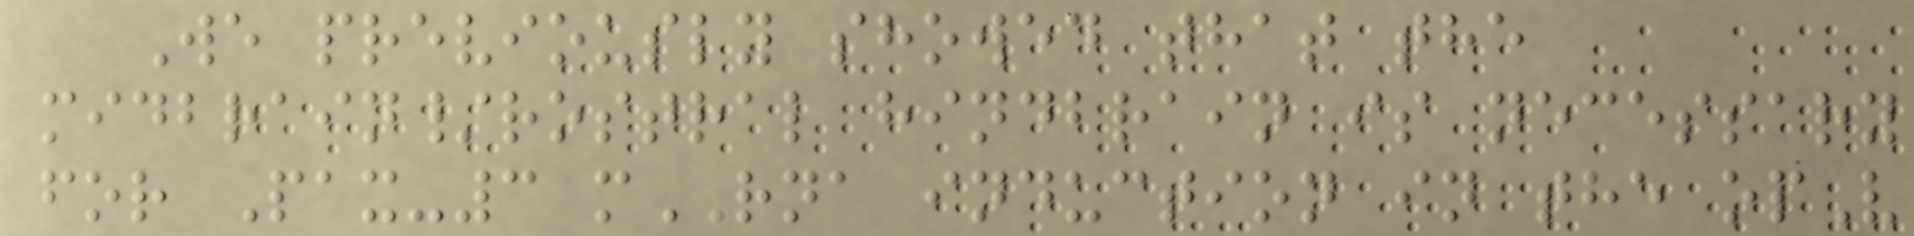We previously showed that the
midbrain/rostral hindbrain is necessary
for Pax-3 mRNA induction in the opV
